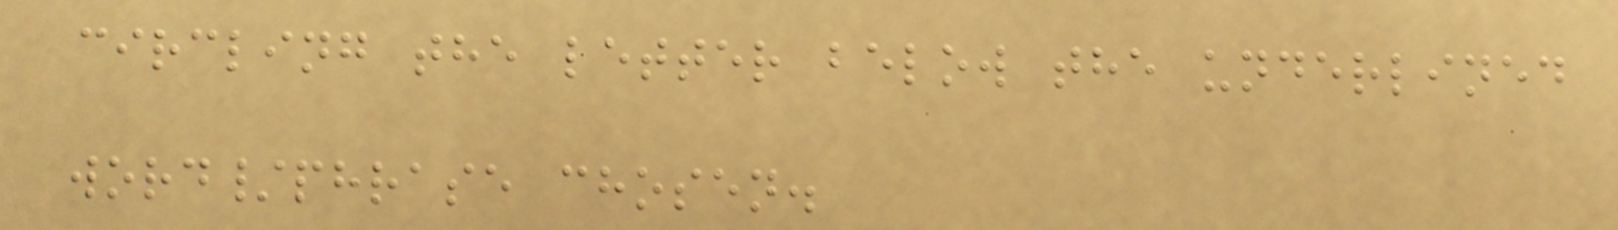circling the letter below the underlined
word/phrase chosen.
